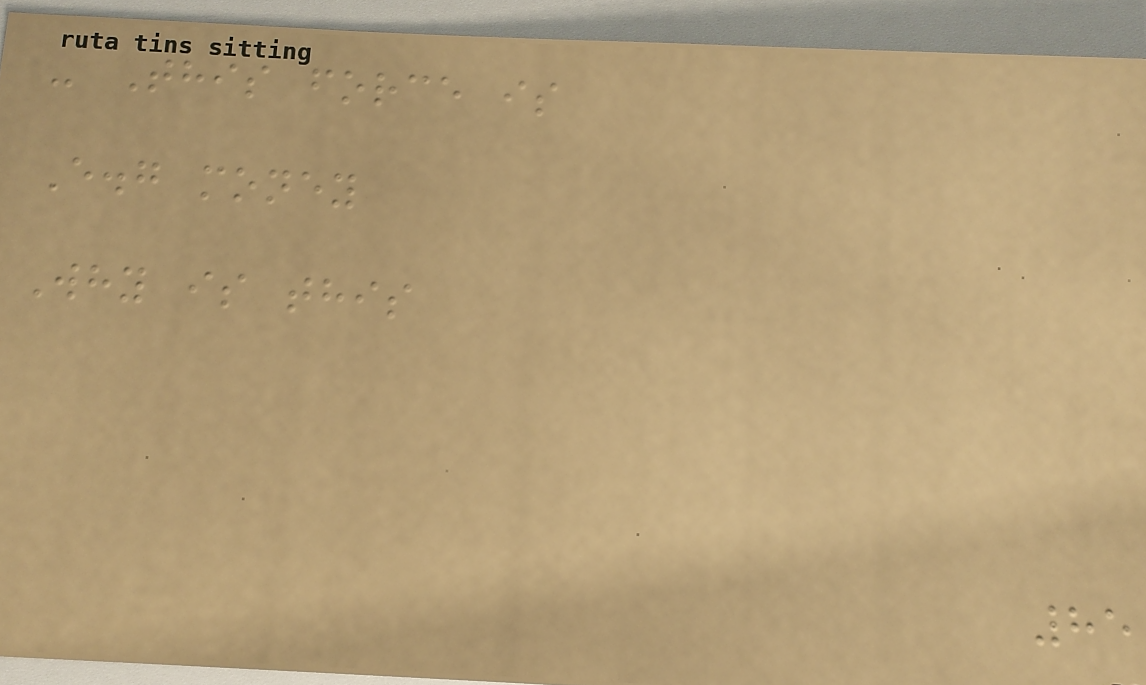- This force is
E.g money
Why is this
85
